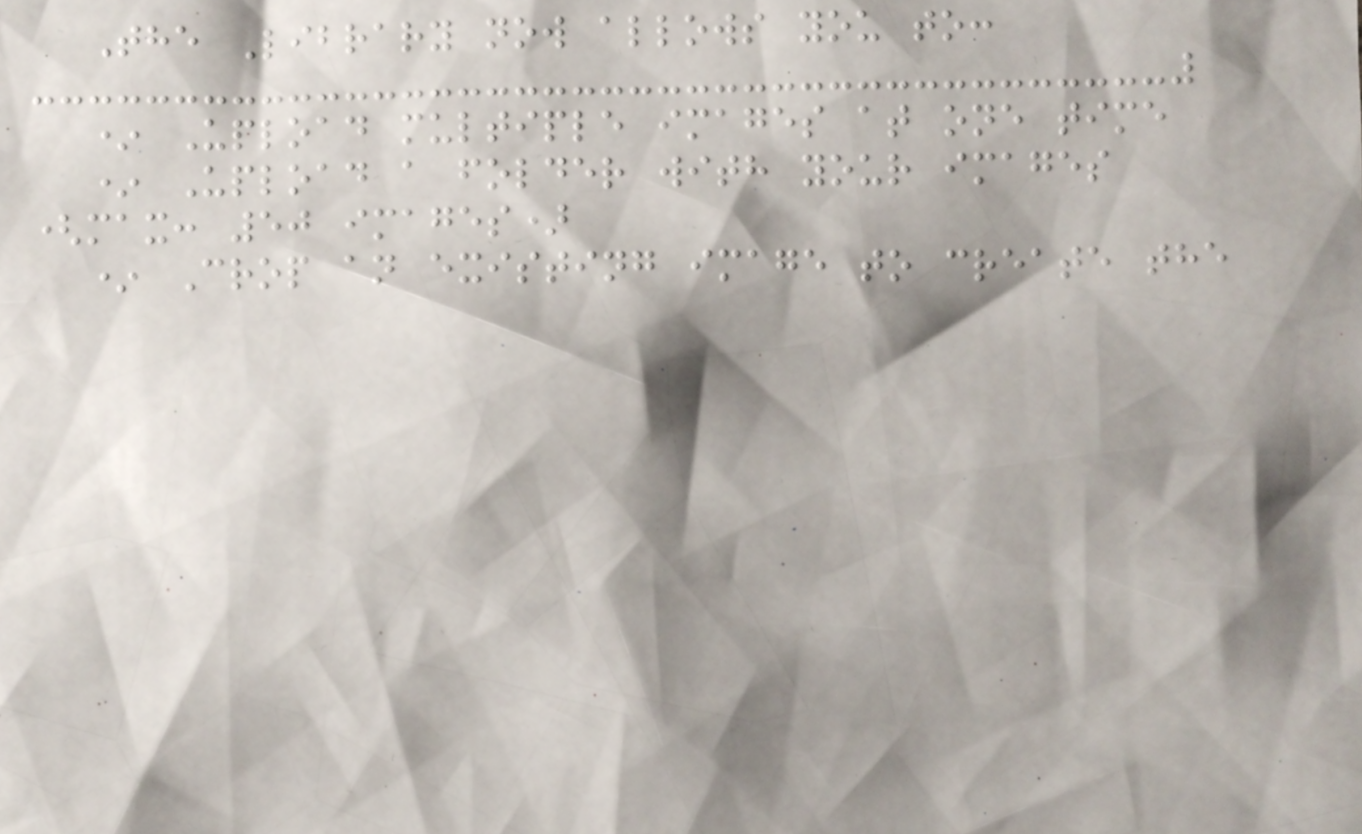The Library now allows you to:
* Upload multiple images at one time
* Upload a folder with your images
(max: 50 images)
* Crop an existing image to create the
